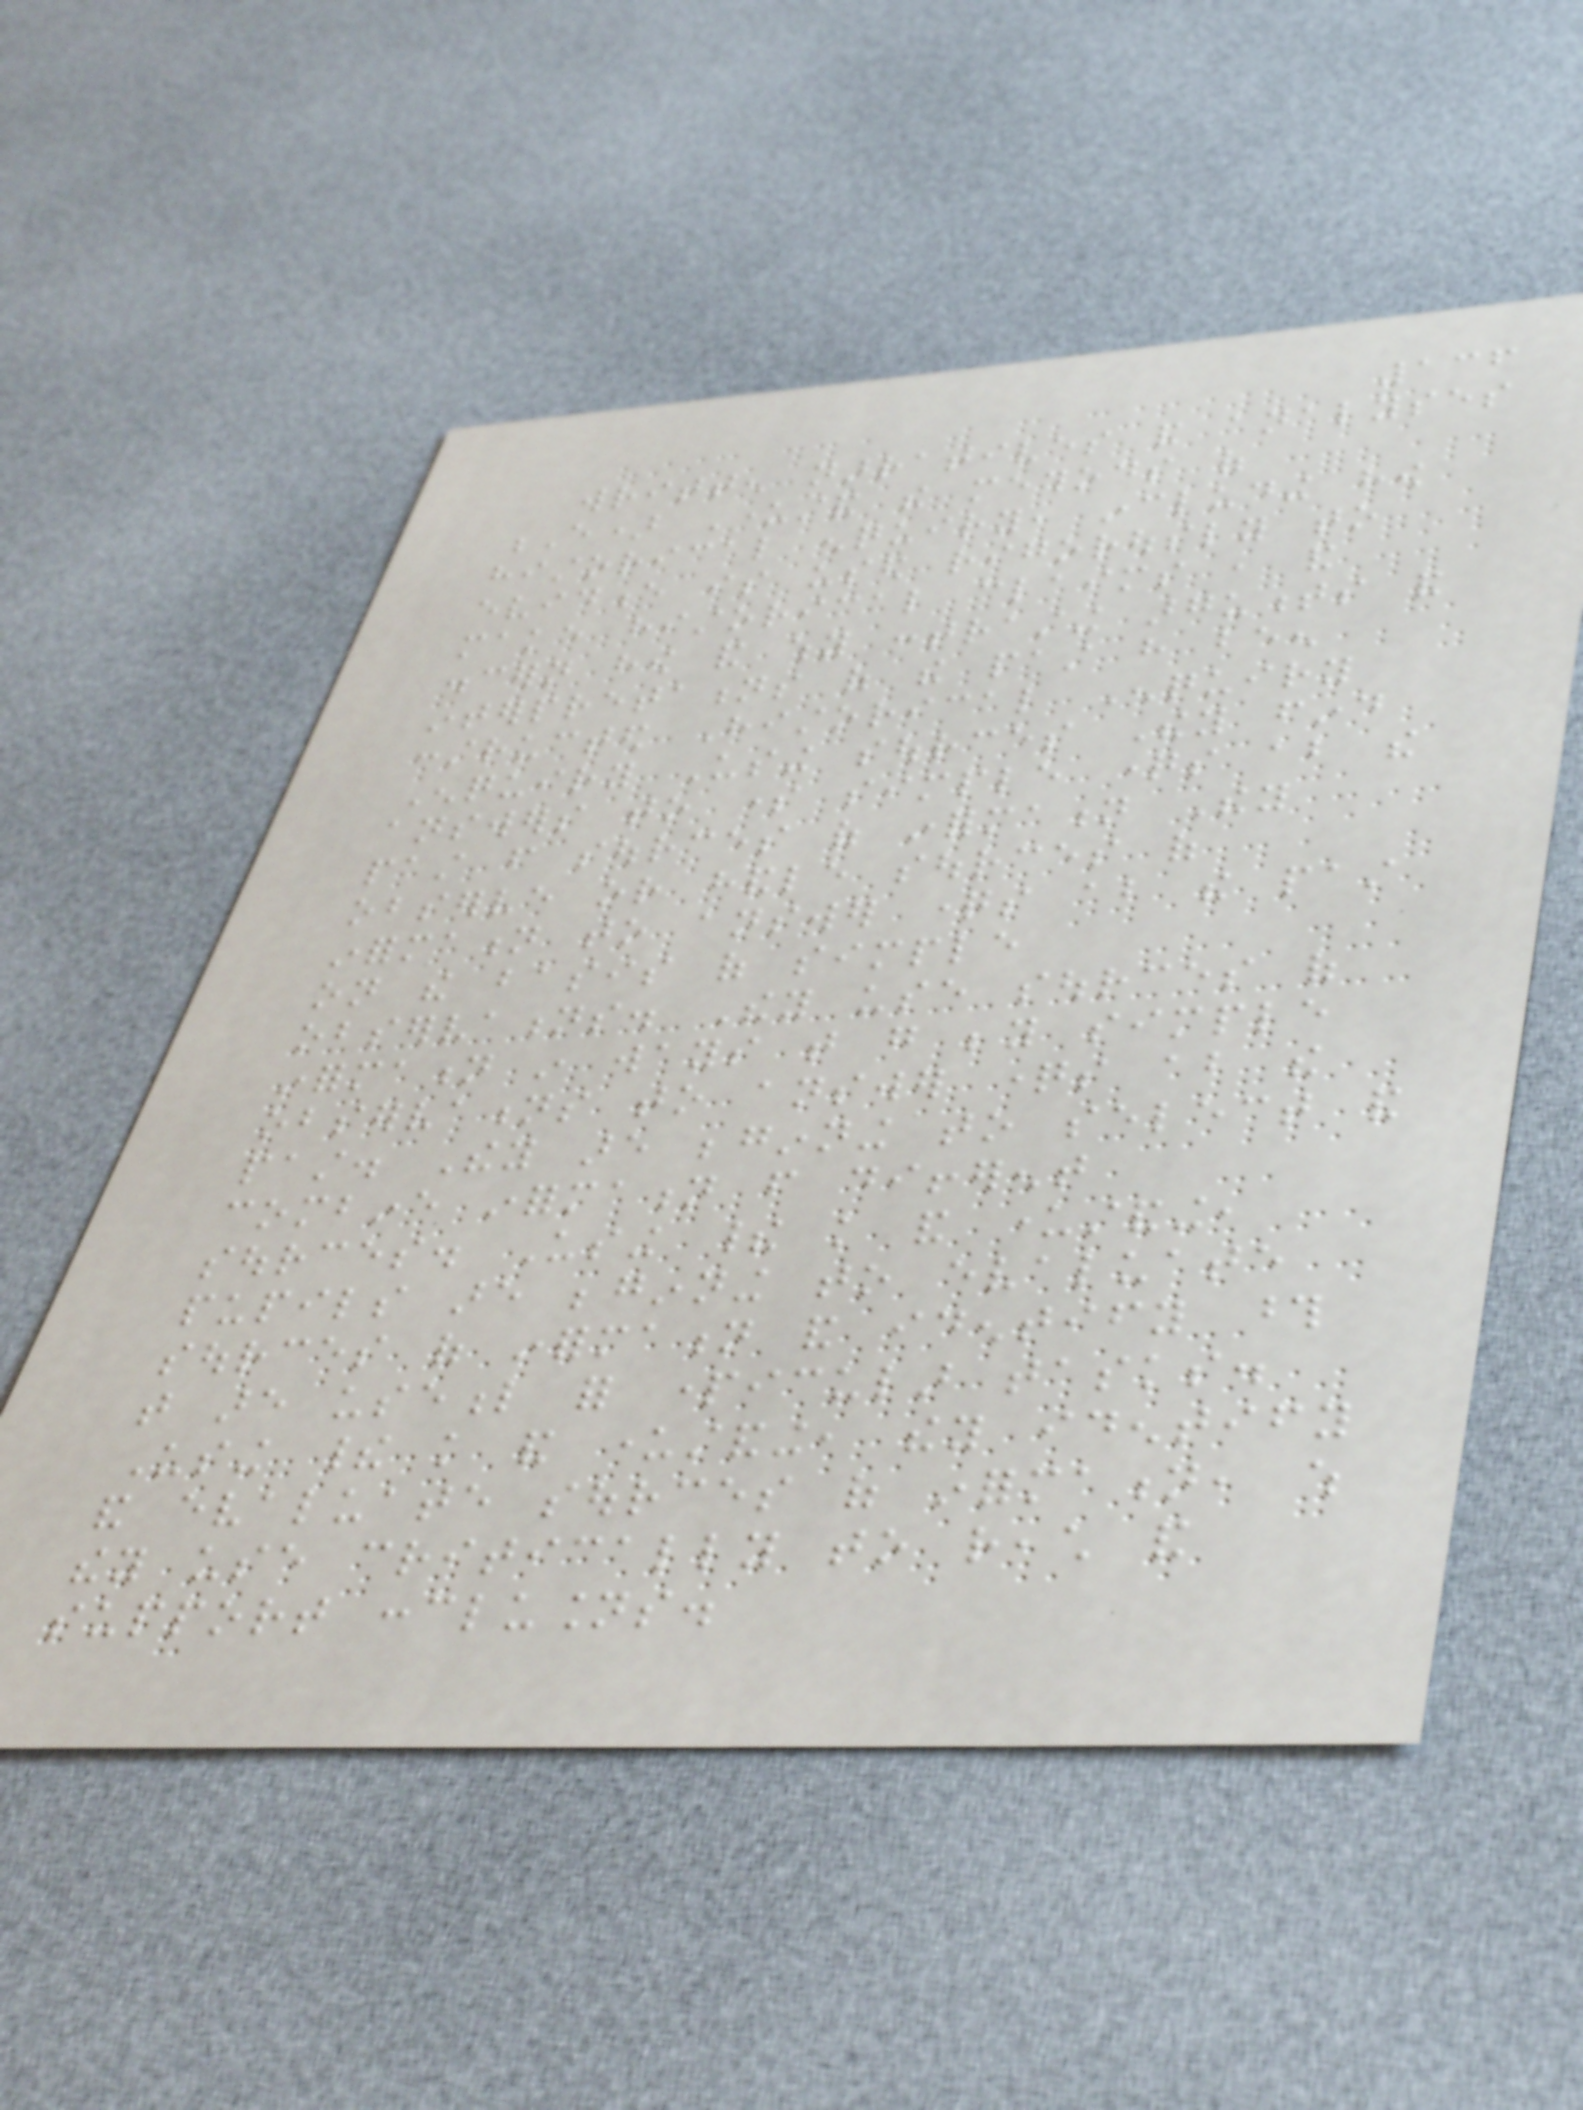136
written narratives and analyses
E) Understand the methods of
historical enquiry, including how
evidence is used rigorously to
make historical claims , and
discern how and why contrasting arguments and
interpretations of the past have been
constructed Historical Enquiry
Enquiry Using sources They find
answers to some simple questions about the
past from sources of information They
observe or handle sources of
information to answer questions about the past
on the basis of simple
observations. They use sources of
information in ways that go beyond simple
observations to answer questions about the
past. They are beginning to select and
combine information from different
sources. Using their knowledge and understanding,
pupils are beginning to evaluate
sources of information and identify those
that are useful for particular tasks.
Using their knowledge and understanding, they identify
and evaluate sources of information, which
they use critically to reach and
support conclusions.
